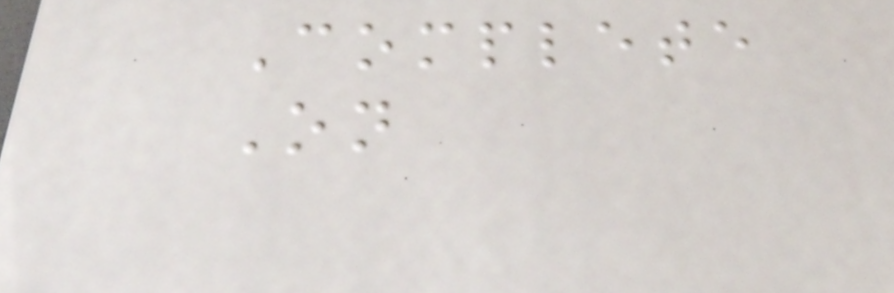Complete
On
